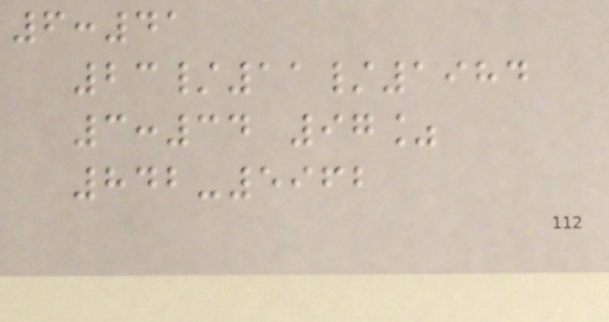6:41
23/11/1984
3:34 97%
842-5962
